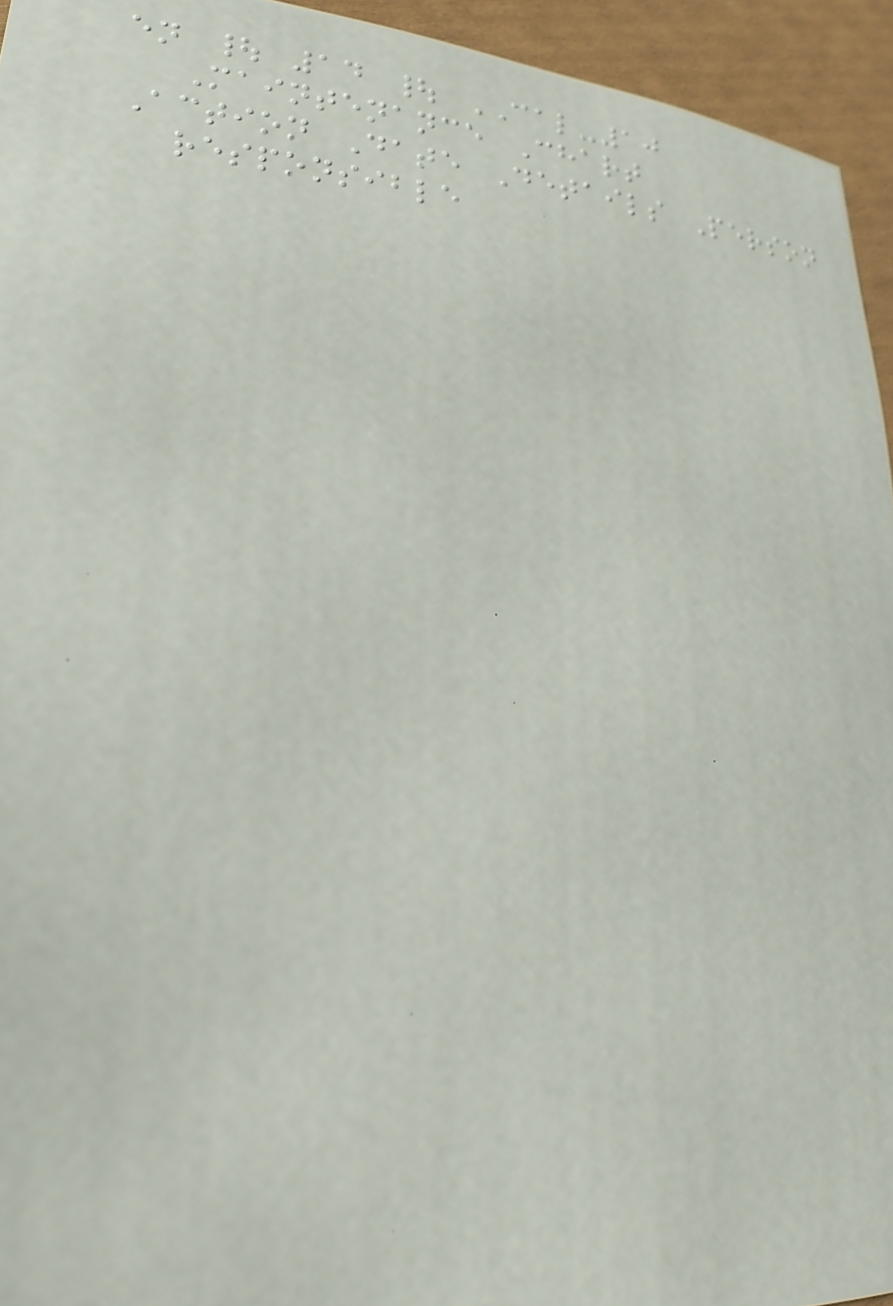en | 14 | CAL-10
Maintenance Chart
Action Date Details Person
responsible
